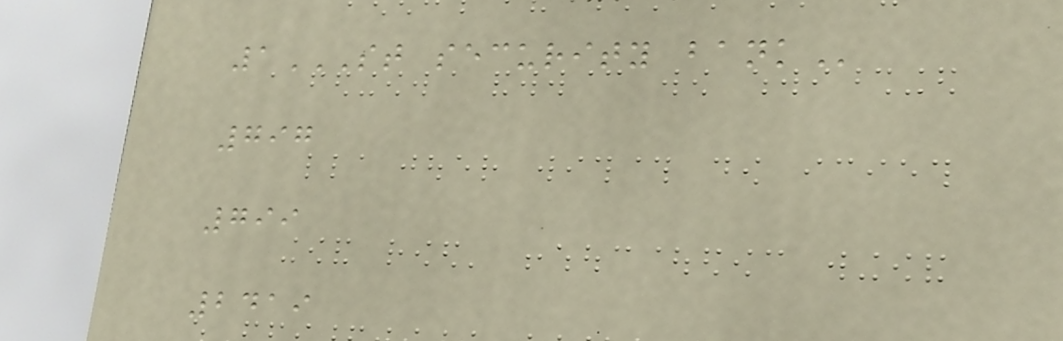1ST SECURITY BANK
797
799
2419
